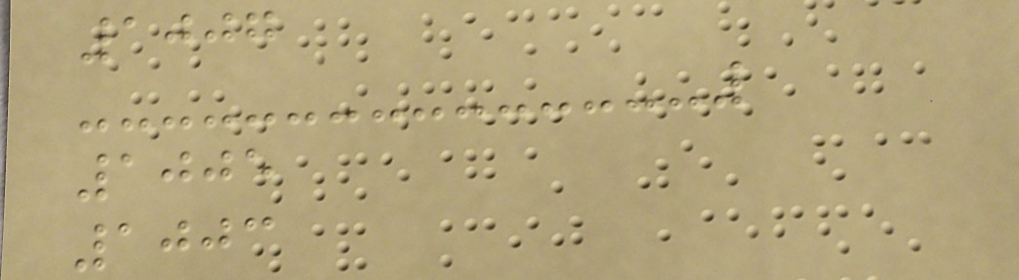1007
1005
1003
